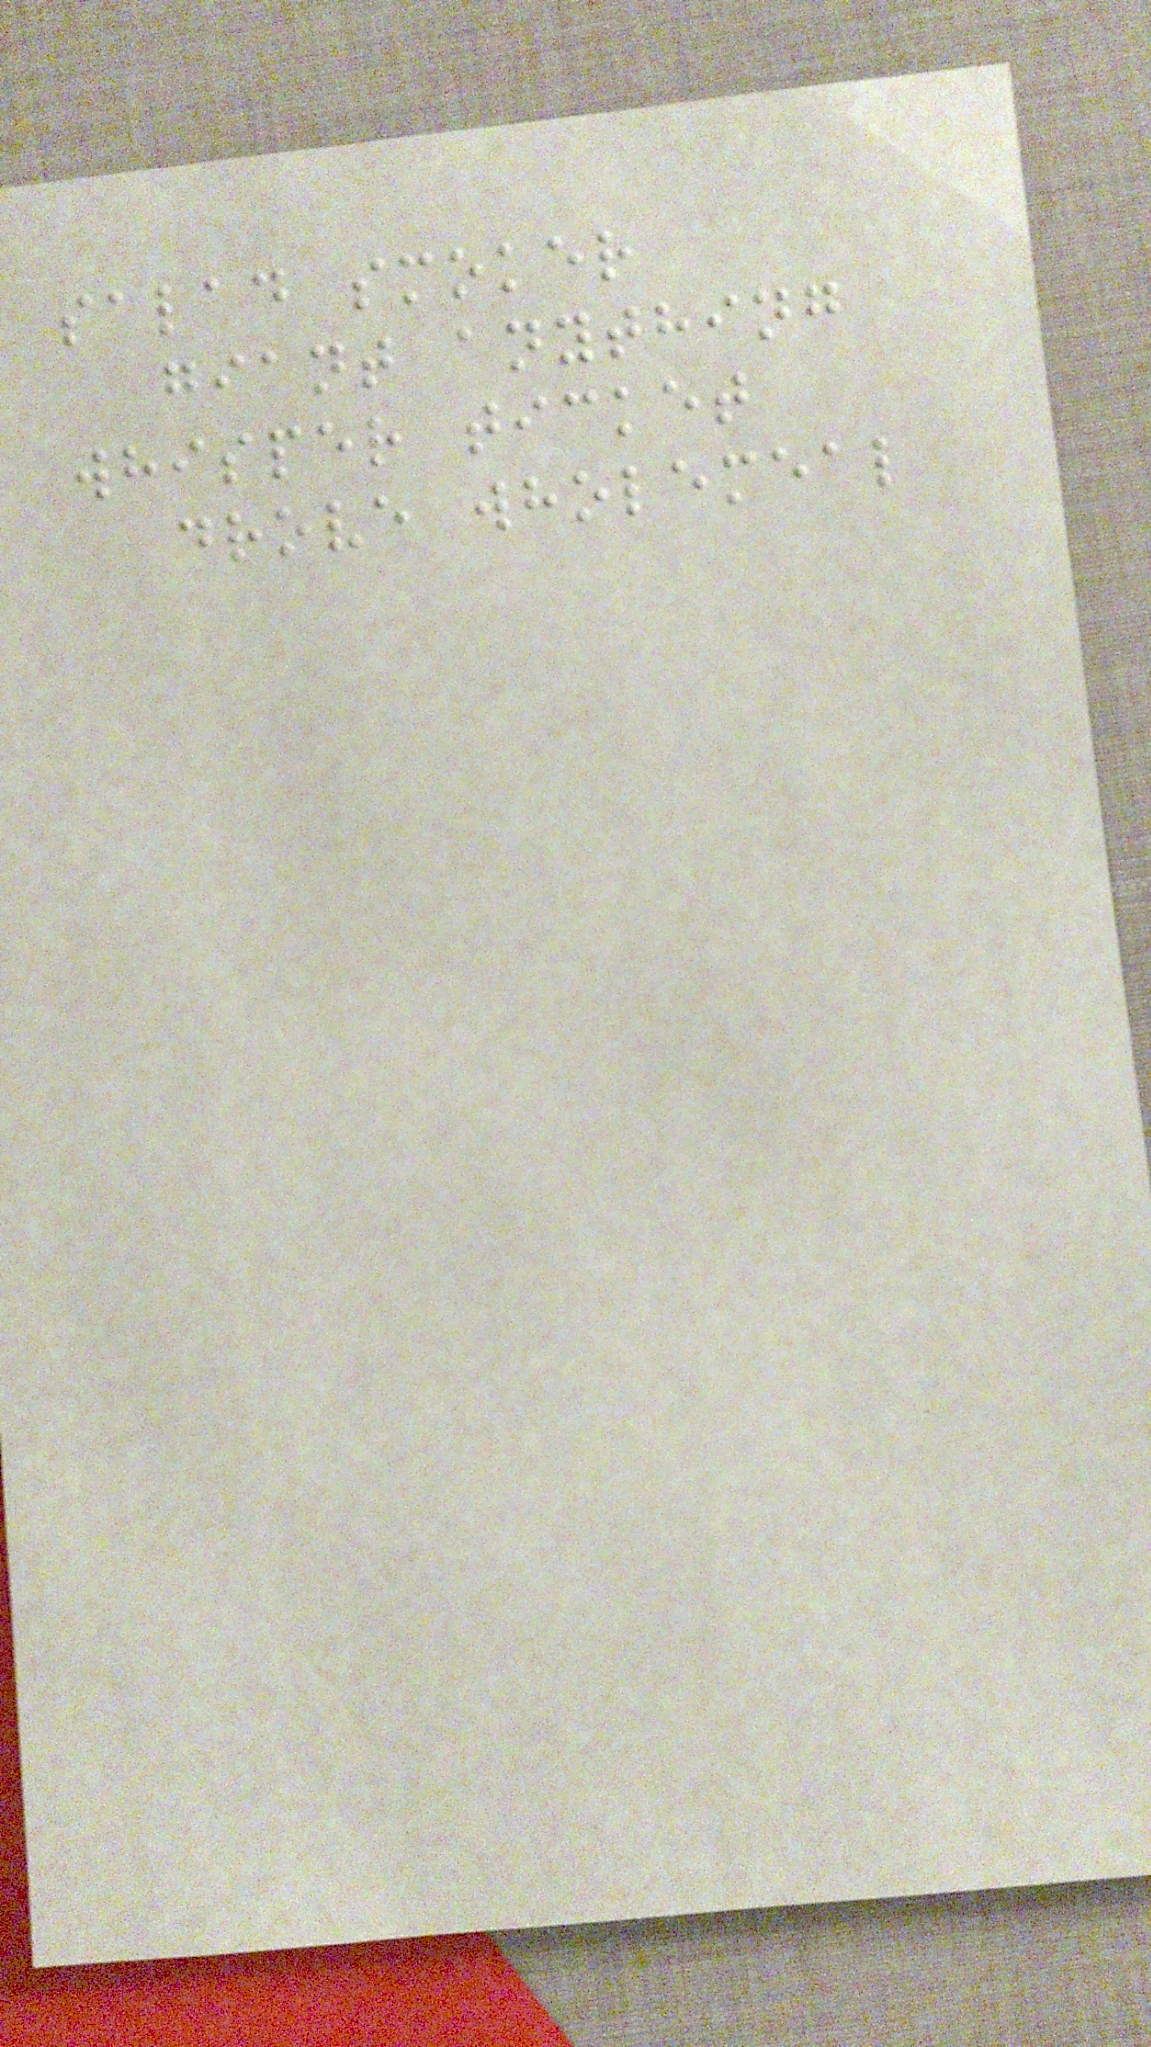salad smoker
giant anything
whisper ticket
drove wholemeal
